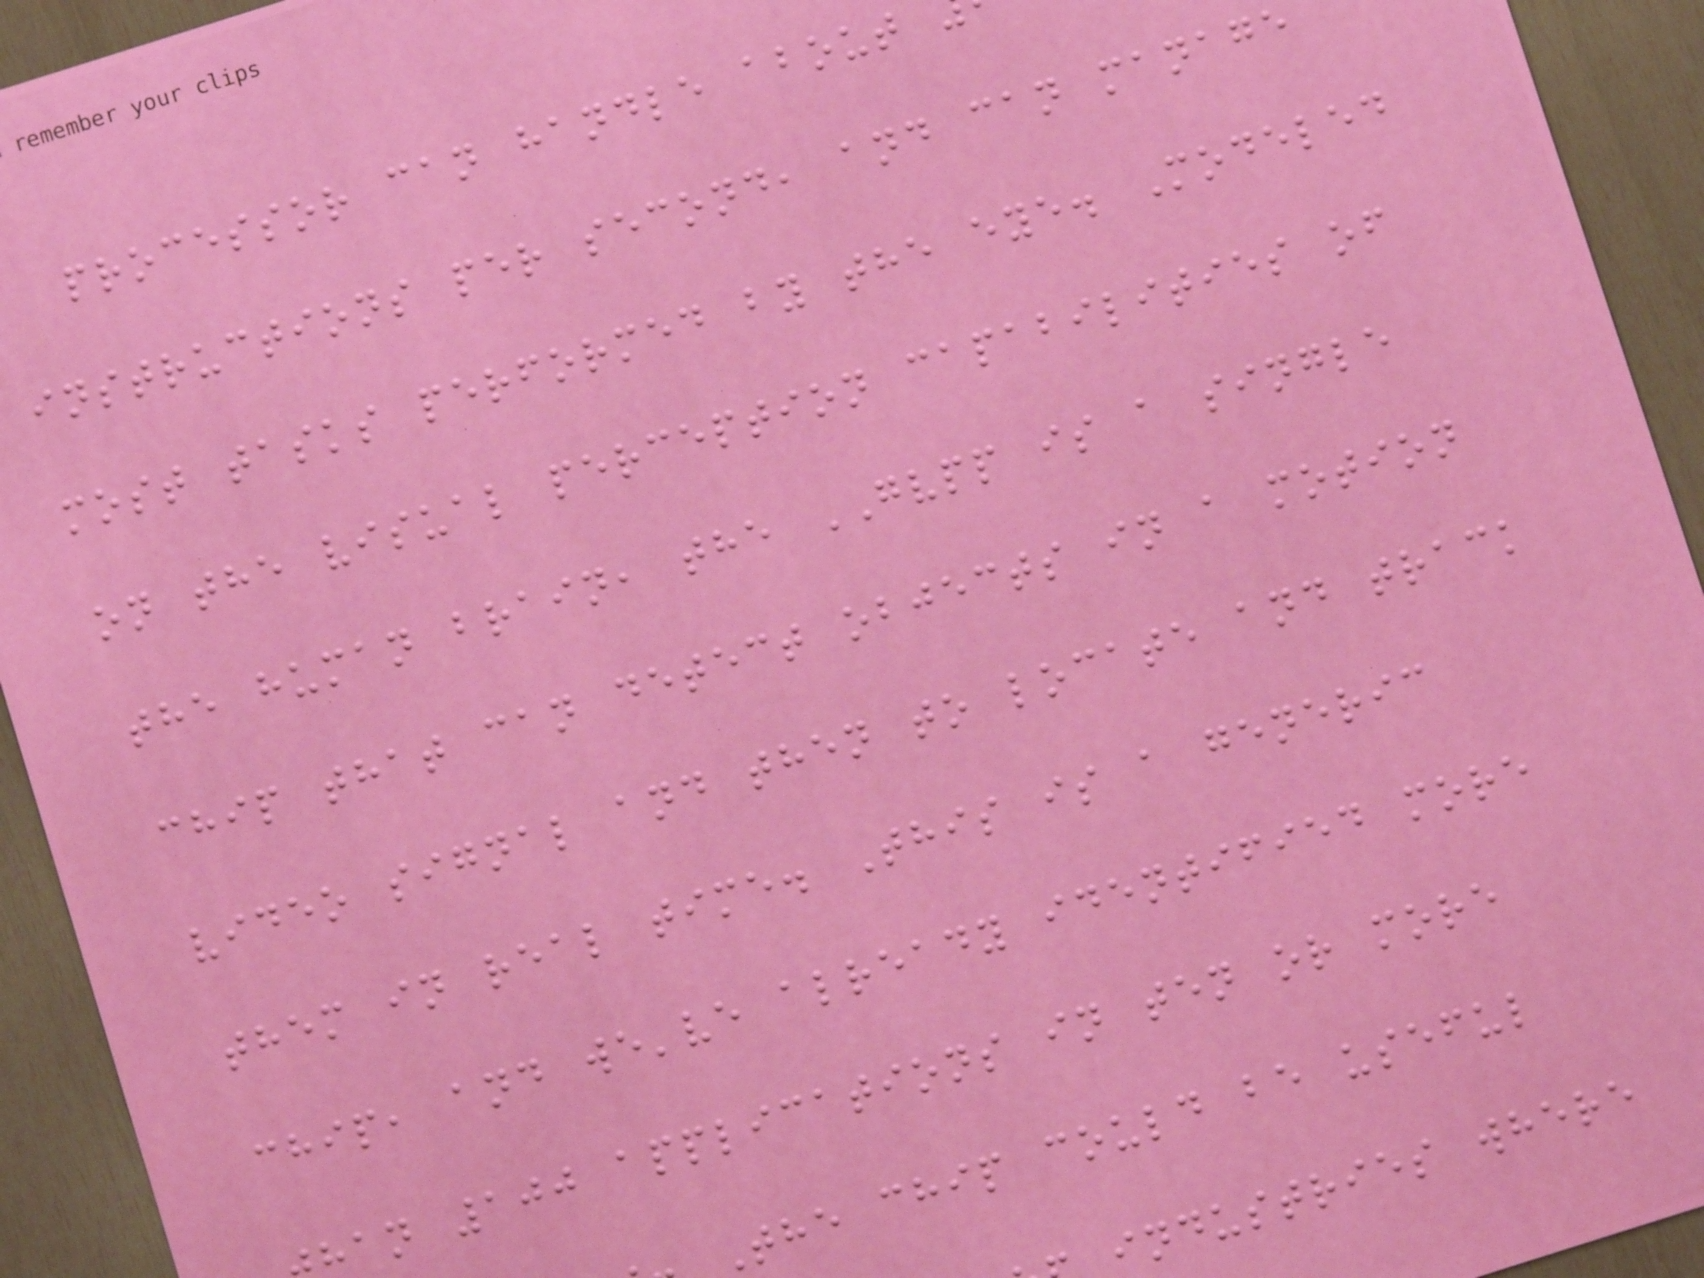processor can handle about
instructions per second, and can manage
most tasks performed by the eye. Modeled
on the visual perception capabilities of
the human brain, the GVPP is a single
chip that can detect objects in a motion
video signal and then to locate and track
them in real time. This is a generic
chip, and we've already identified more
an 100 applications in ten or more
The chip could be useful
industries where
